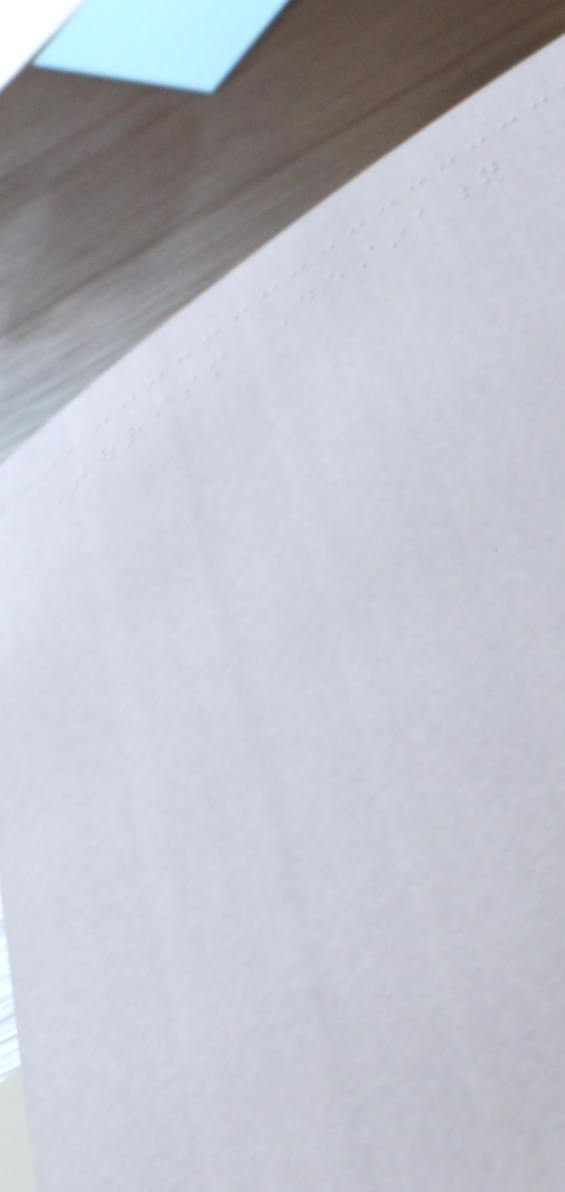Tourism Destination
